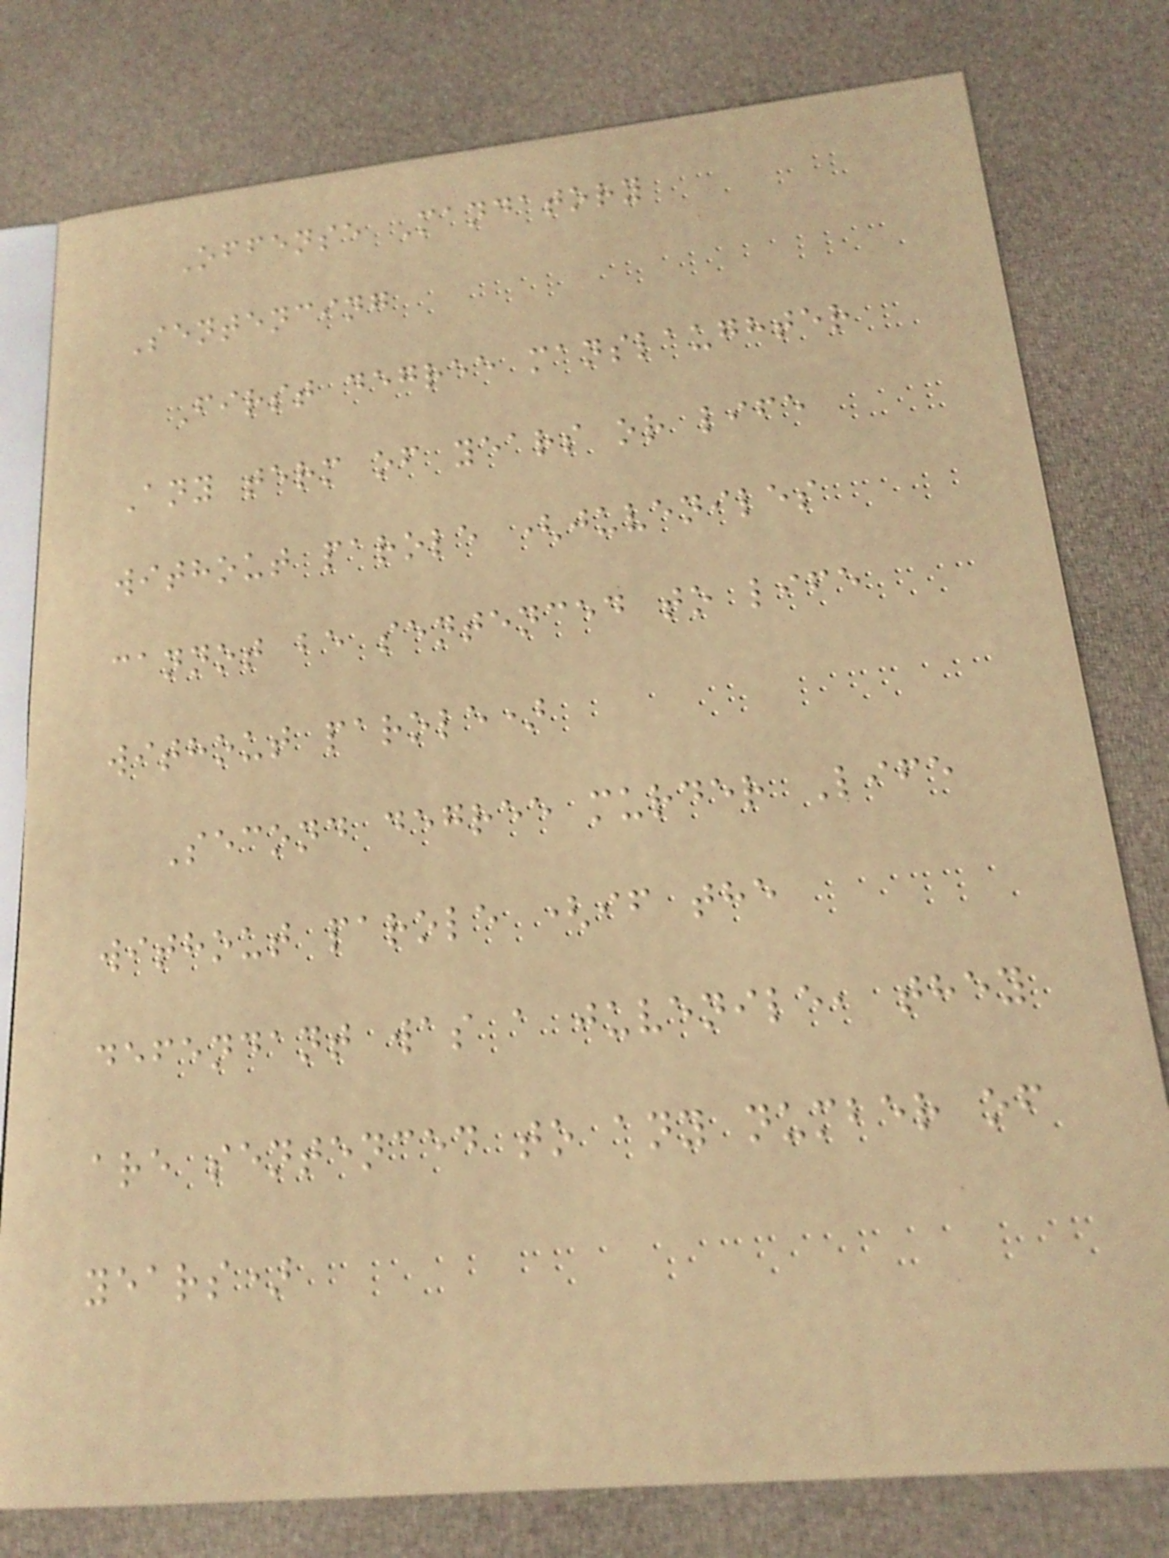Offense Mandatory
Sentencing
First degree manslaughter
Any term of years or life
without parole (juveniles
cannot be sentenced to life
without parole)
Second degree murder Life
without parole (if the
defendant was a juvenile, they
are sentenced to any number of
years)
